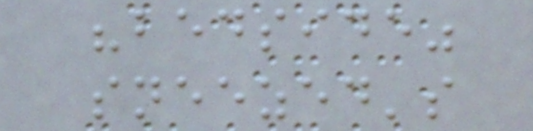"bedside"
sneezed's
